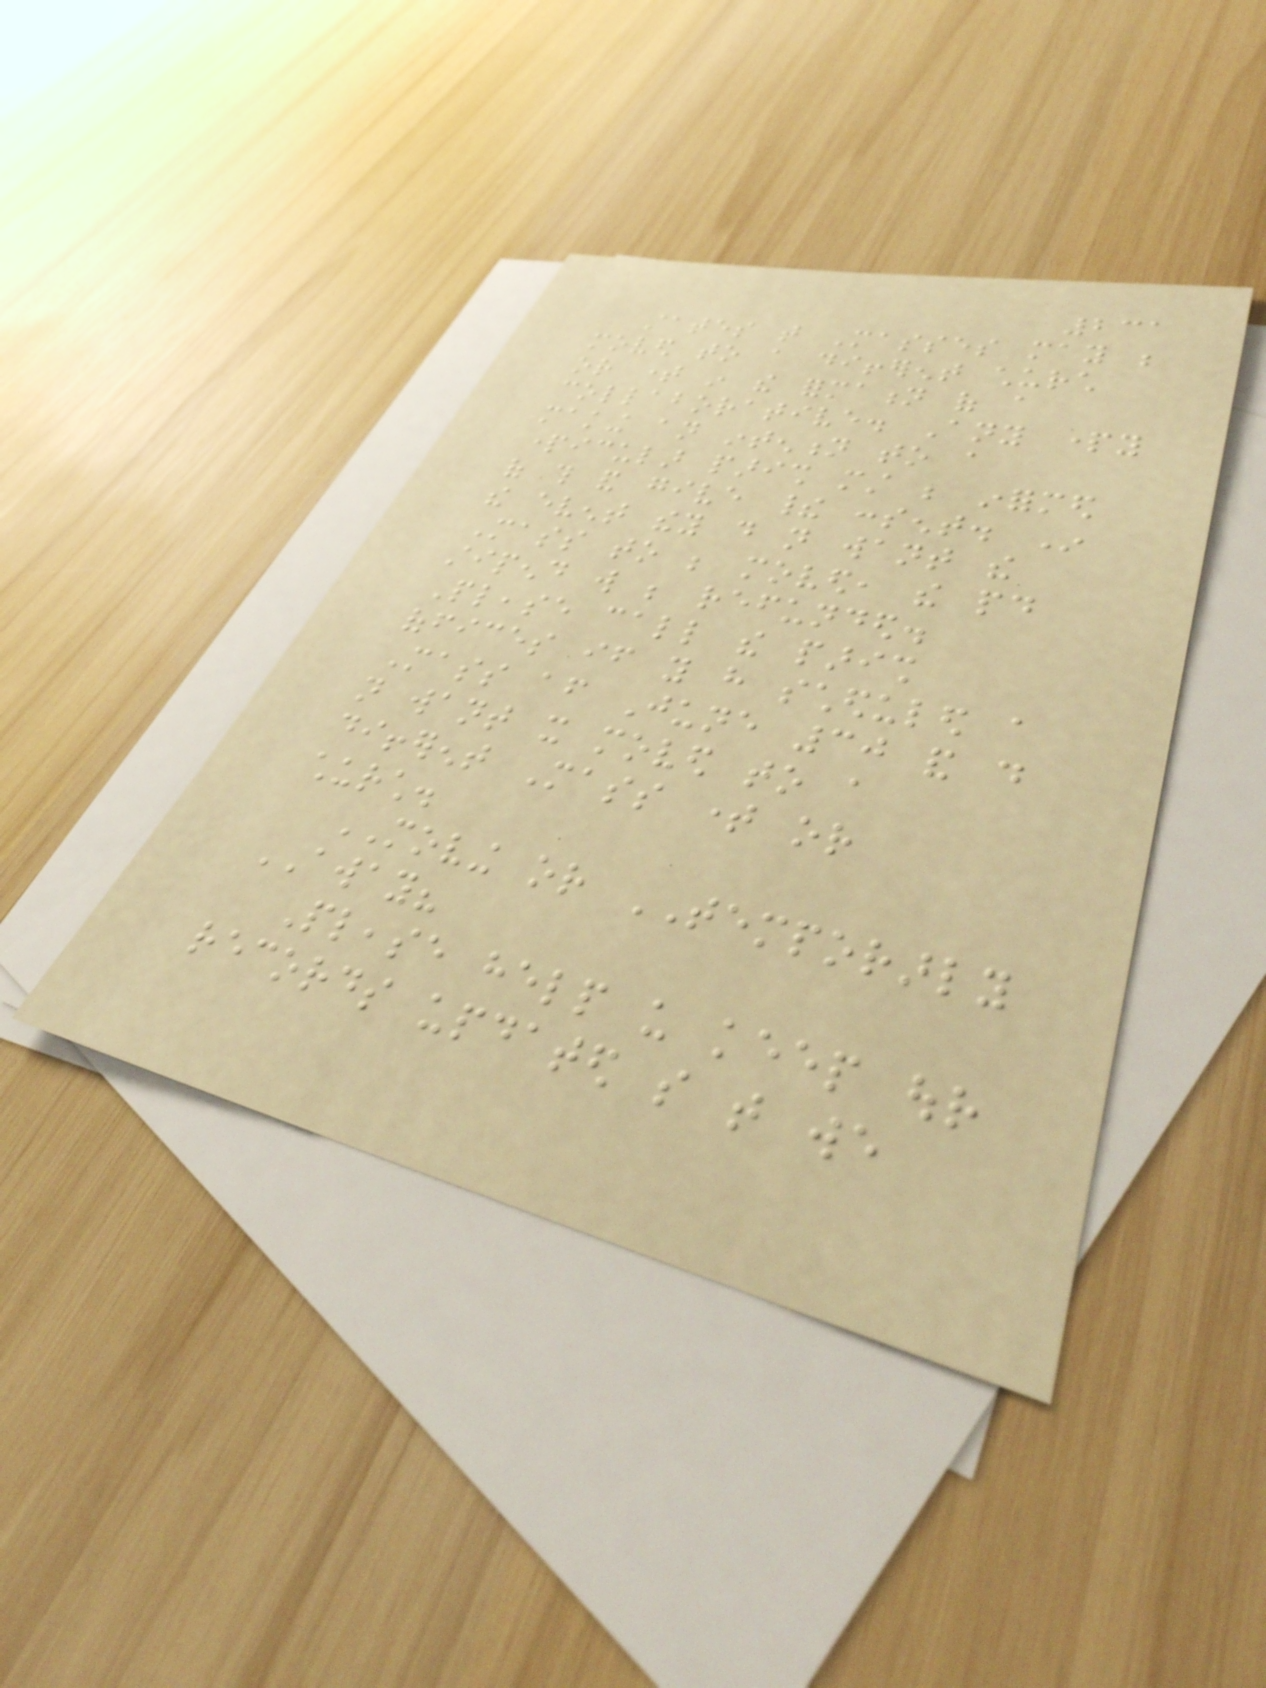231
states that Masses may be
moved to a different church
or time in the formation of a
collaborative. Any party
making an intention to a
particular parish must be informed
of this and give their consent. In
the event they do not want the
Mass to be moved, the paid
stipend will be refunded.
Please call the parish
offices if you have scheduled a
Mass after June 30 and do
not want it moved to a
different Mass time or
church.
MOVING or TEMPORARLY
AWAY?
Please help us keep our
records updated so that we
